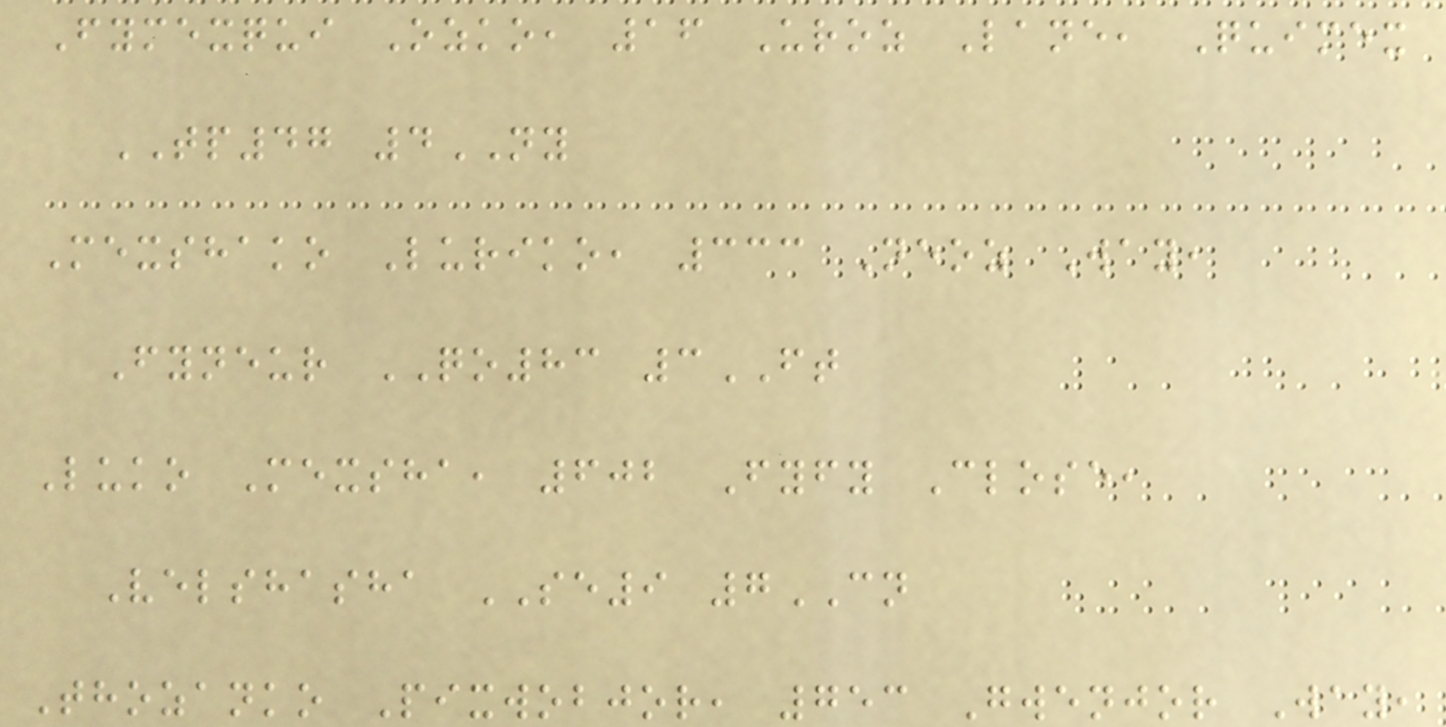Fymexqui Ozko, 16 Uroz Lane, Quimex
TP47 4NY
Mexshako Luriko, 333 Neoz Way,
Fyneur QO83 3FT
Luko Mexsha, 602 Fyfy Close,
Velshasha SE9 7CN
Thozanko Pixwobjor, 753 Gwenjor Way,
